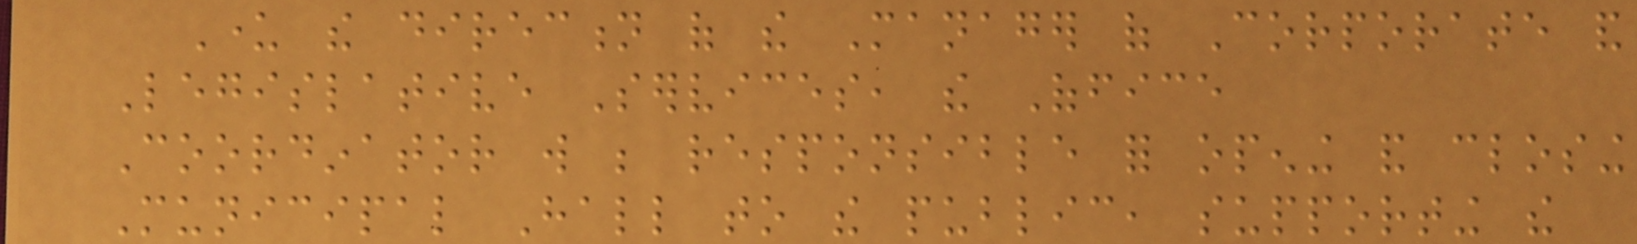Under the direction of the Manager of Corporate and
Legislative Services, the Office
Coordinator will be responsible for opening and closing
Municipal Hall to the public, supporting the
